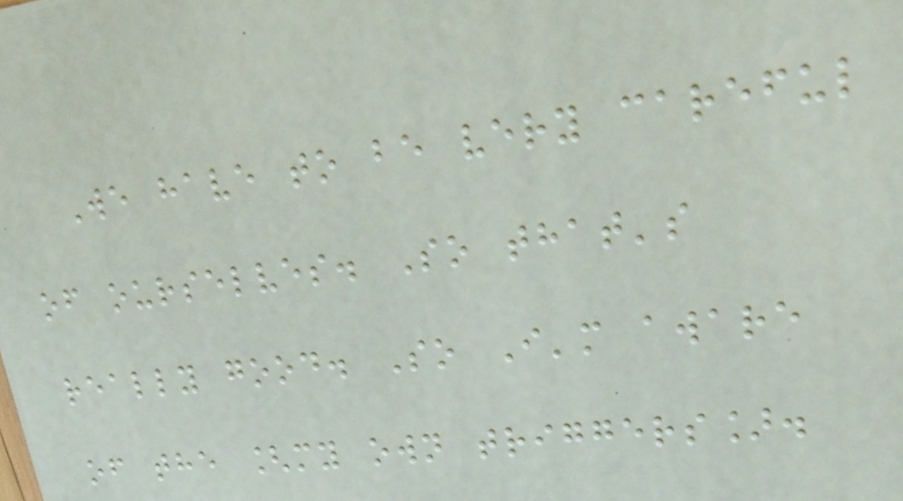We have to be very careful
of ourselves. So that's
really good. So I'm aware
of the [my own triggers].
